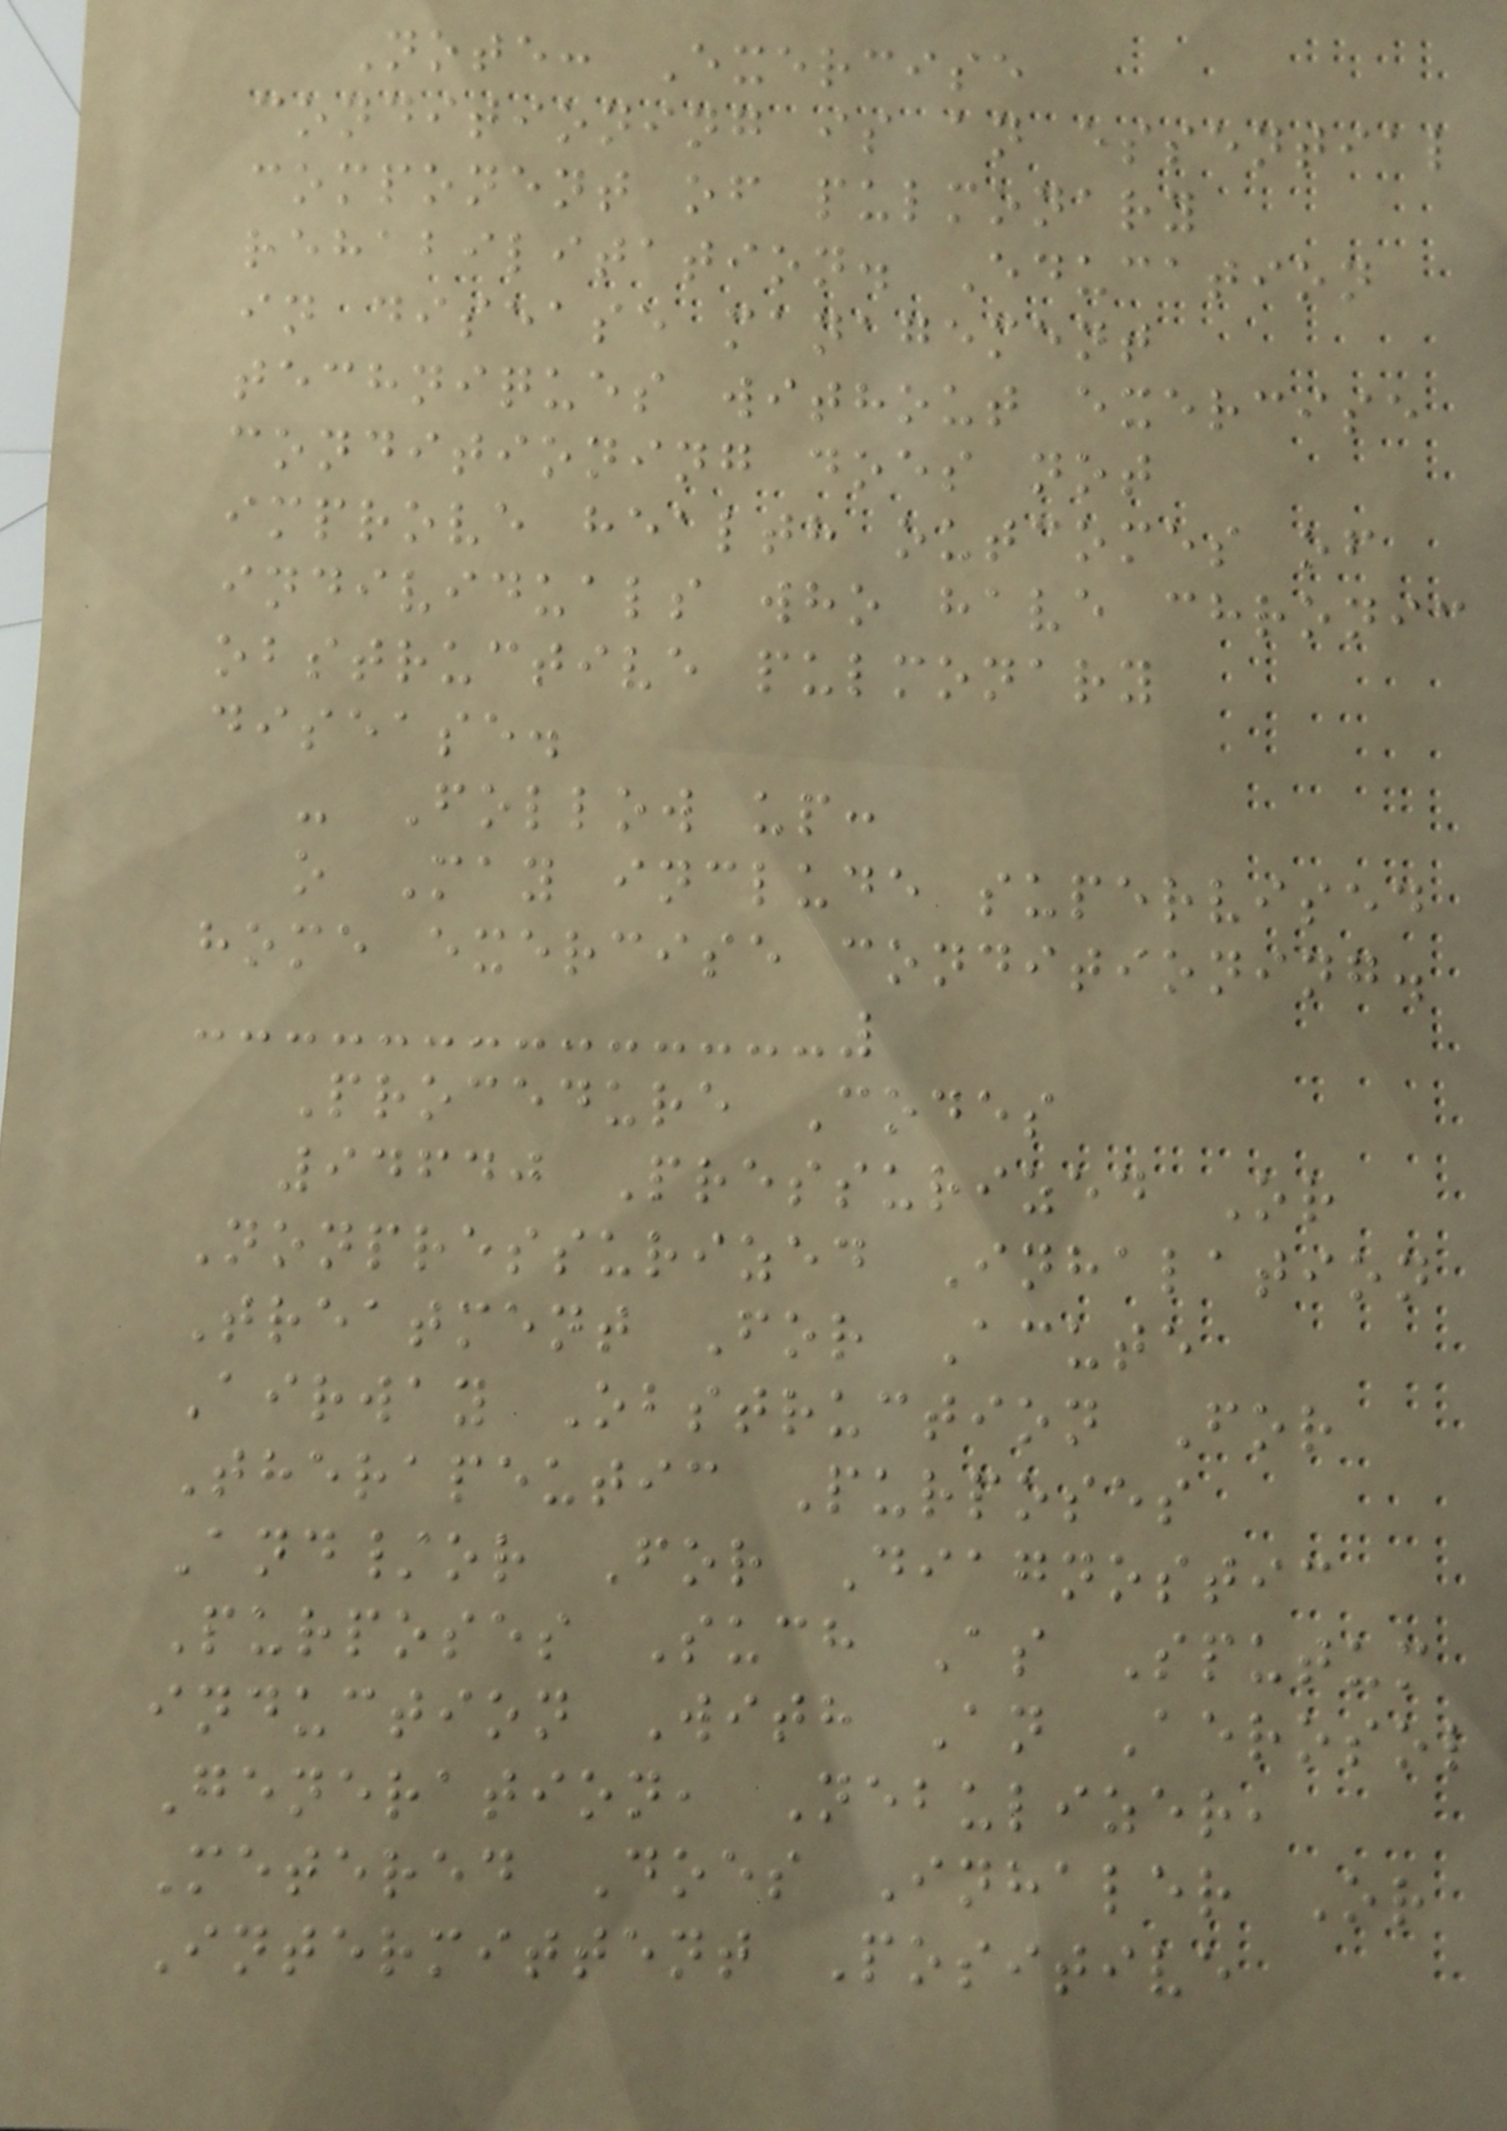Note: Exercise
conditioning is an essential
component of pulmonary
rehabilitation. Education
in disease management
techniques without exercise
conditioning does not
improve health outcomes of
individuals who have chronic
obstructive pulmonary
disease.
- Follow up:
o May include supervised
home exercise conditioning.
Procedure Codes
94640 Pressurized Or
Nonpressurized Inhalation
Treatment For Acute
Airway Obstruction For
Therapeutic Purposes
And/or For Diagnostic
Purposes Such As Sputum
induction With An Aerosol
Generation, Nebulizer,
Metered Does Inhaler Or
Intermittent Positive
